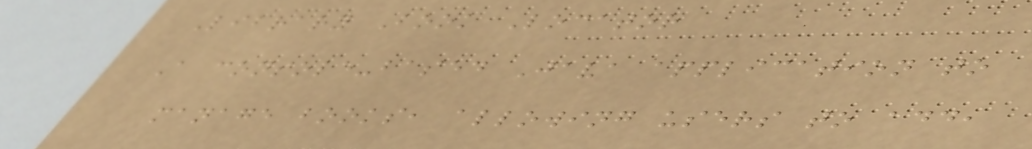Library Book Locator
A console-based Java application to
manage books, allowing users to add,
